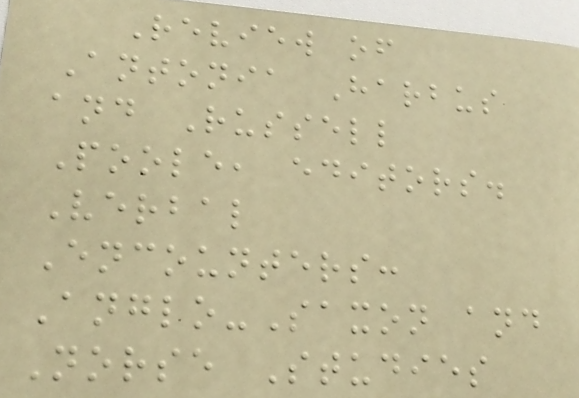Review of
Antonia Harbus
and Russell
Poole, editors.
Verbal
Encounters:
Anglo-Saxon and
Norse Studies
